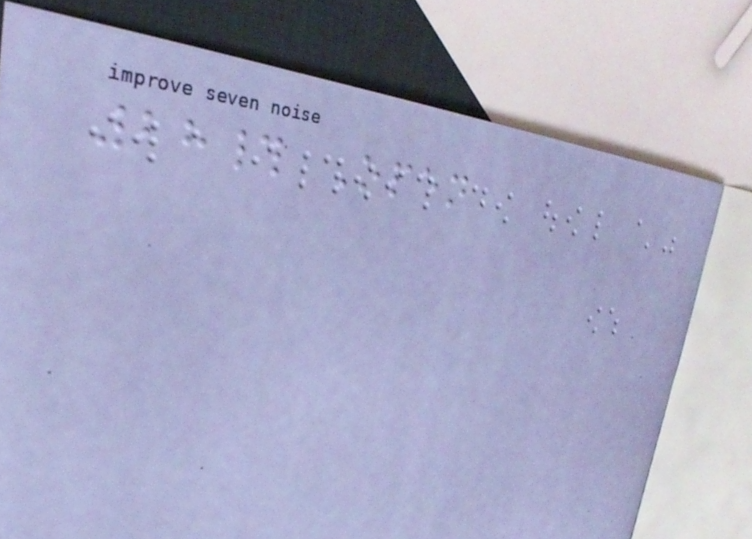28# Open
